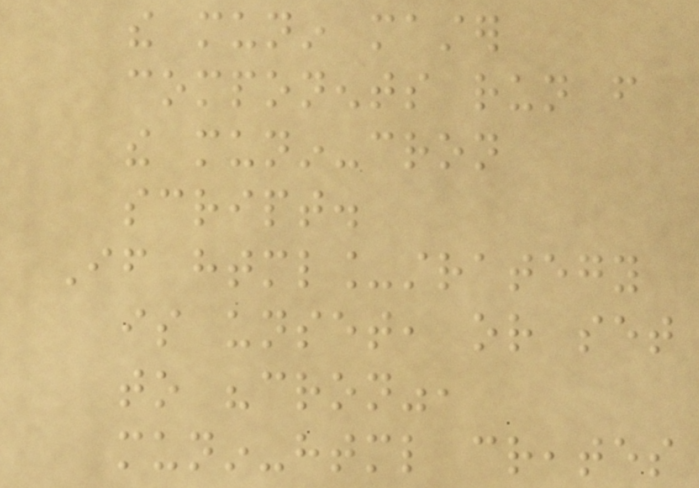the munin master
components run from
the munin-cron
script.
If html_strategy
is unset, or set
to "cron",
munin-html creates
